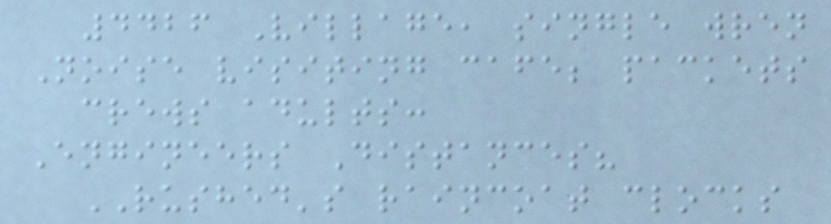4426 Village, single wren
Noise visiting cafe; packets
crews adults:
Engineers Distances?
RUSHED's raincoat clocks
